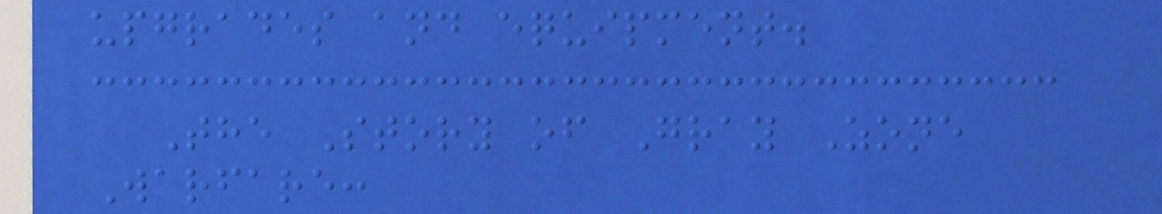upgrades and equipment.
The Story of Gray Zone
Warfare:
